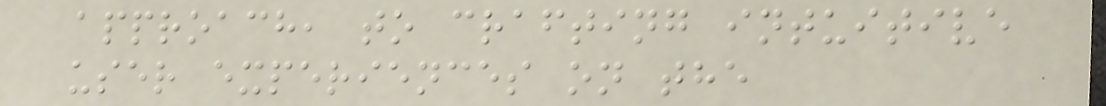approach, to crafting intuitive
user experiences on the
